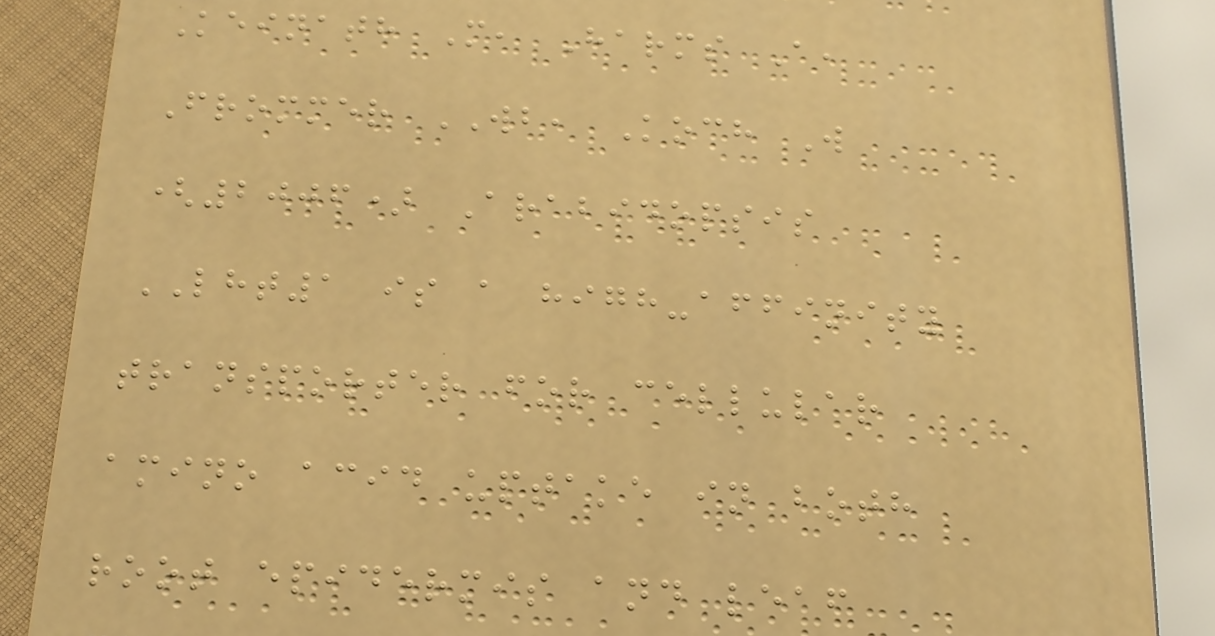Keinath M, Harms A,
Frommer WB, Koch W
(2006) Arabidopsis
LHT1 is a high-affinity
transporter for cellular
amino acid uptake in both
root epidermis and leaf
